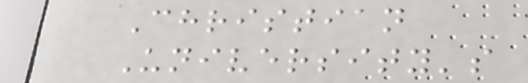Christian
University's
